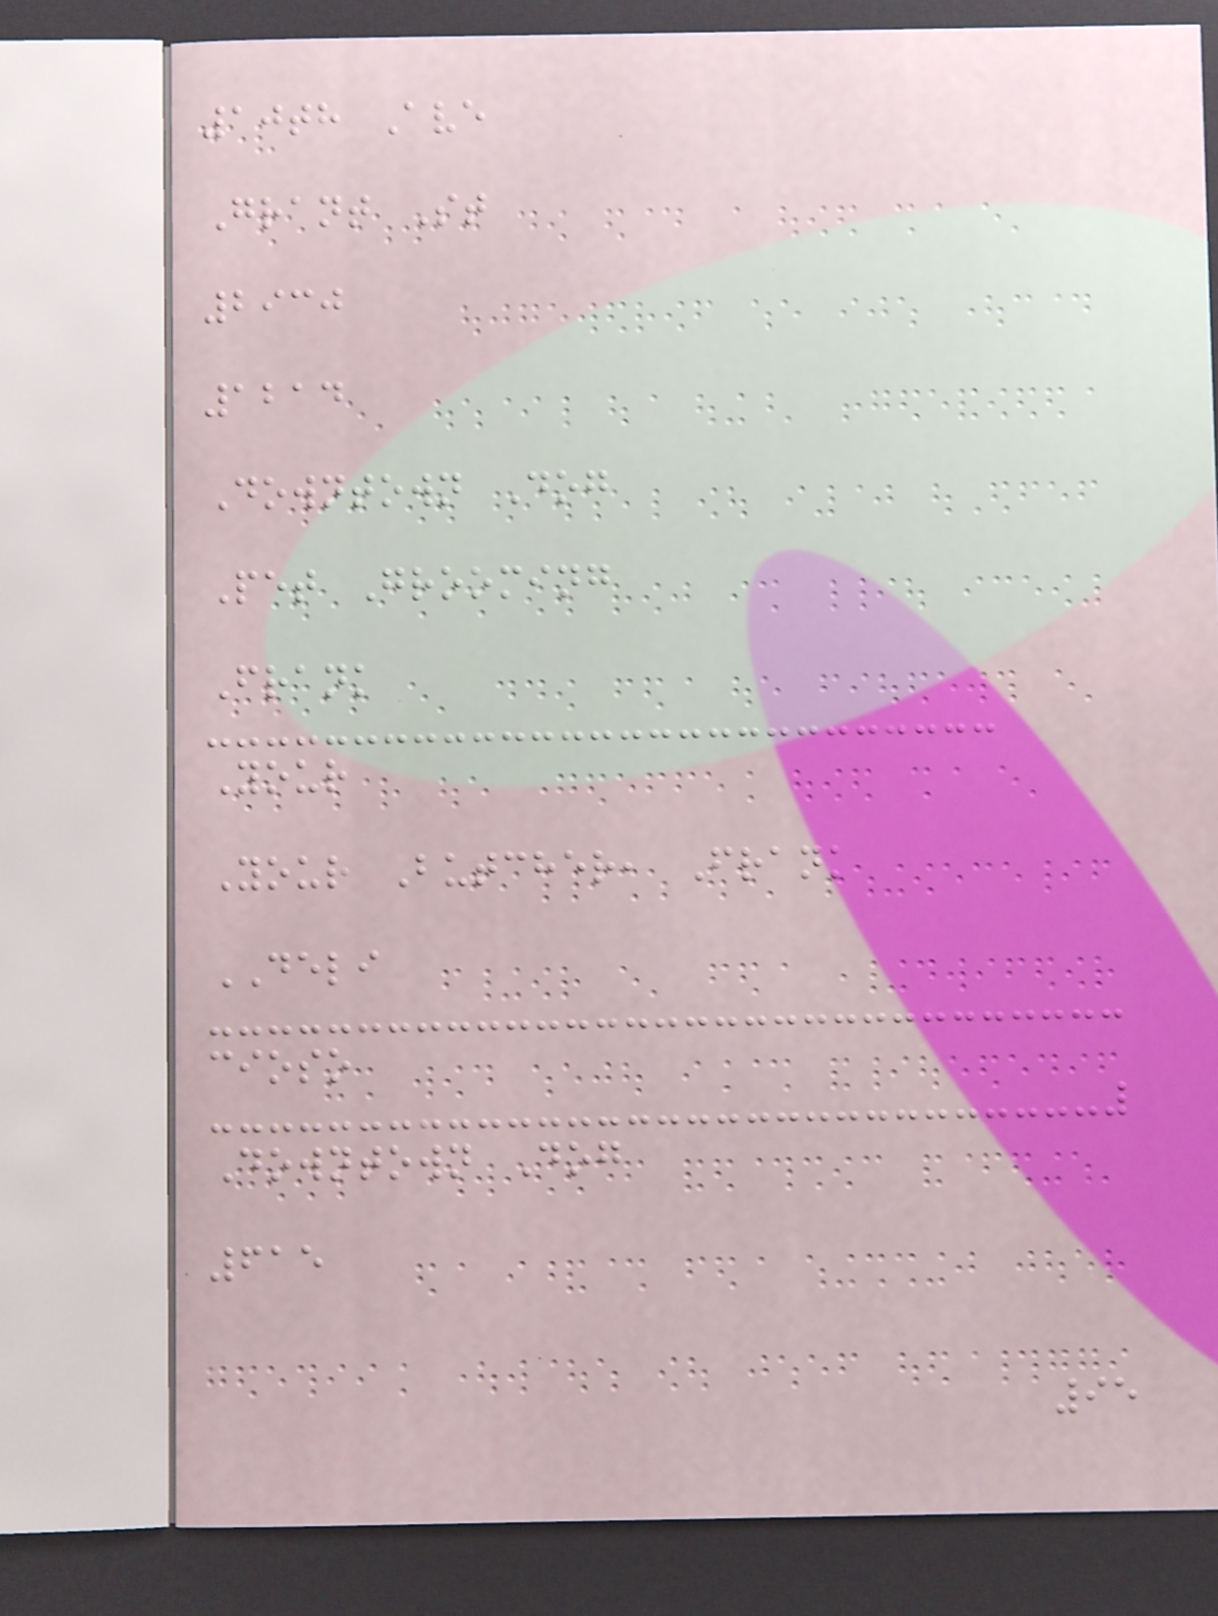10th Ave
Grant St
2930
1214
Downtown Dog
Pet Grooming
Frank
Your
Your Butcher, Frank
DELI
cioso
Downtown Dog
615
95
